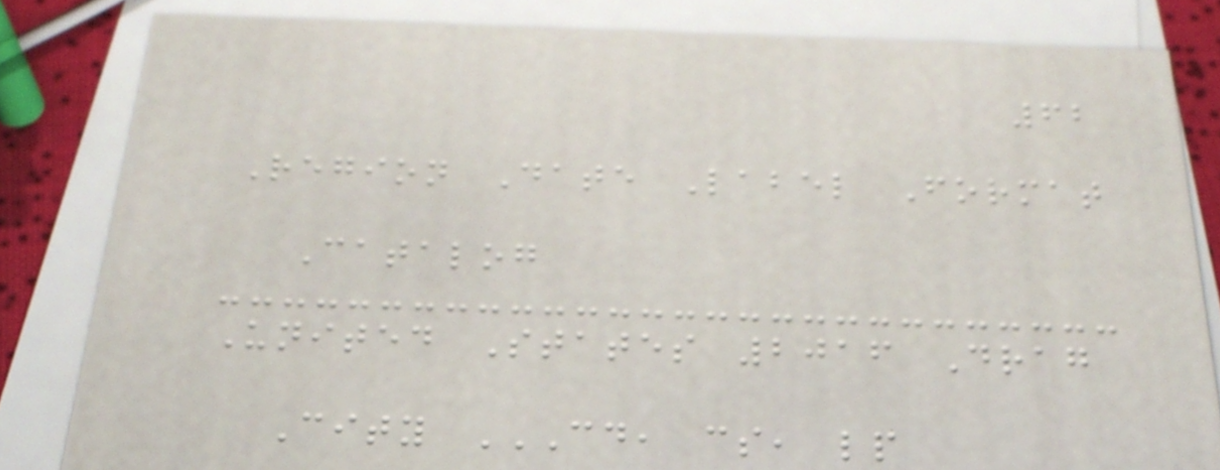62
Region Date Label Format
Catalog
United States 2016 Drag
City CD, CS, LP
